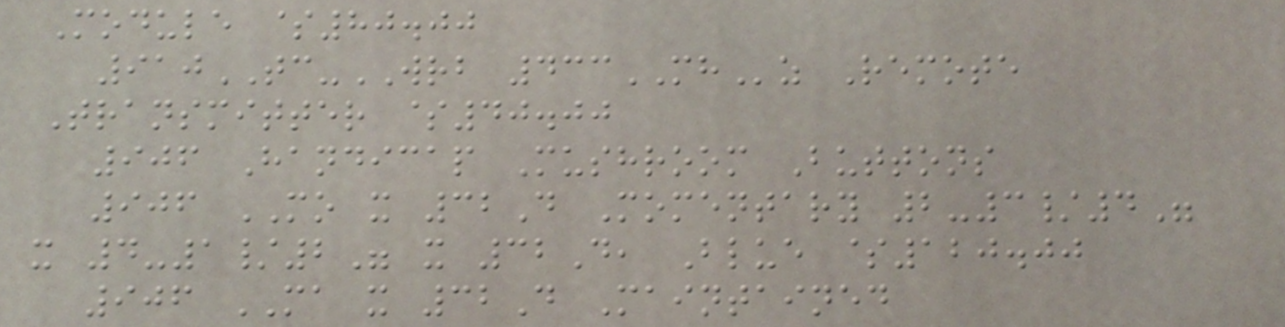Module $80.00
910TC-WRB 433MHz Remote
Transmitter $40.00
906 Handicap Mushroom Buttons
906 MO x 32D Momentary 2-3/4"
x 4-1/2" x 32D, Blue $120.00
906 MA x 32D Maintained
